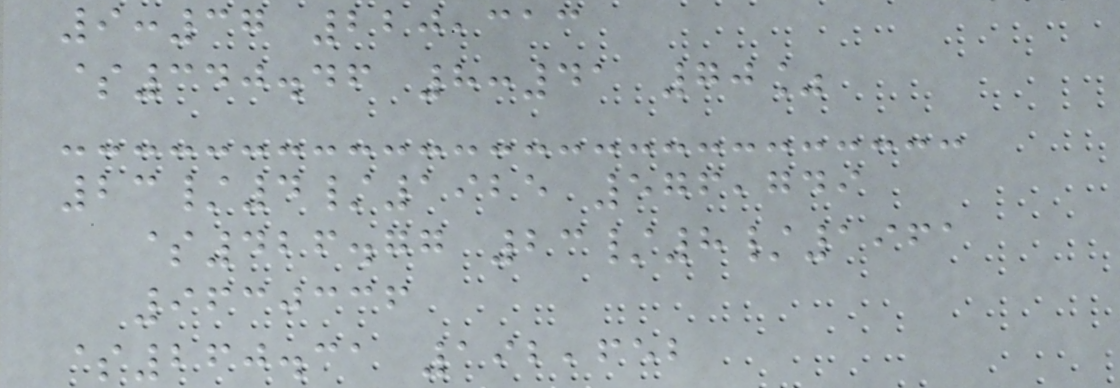9:37 220,313
$340.46 8:41 70%
23/4/1925 576,749
$426.77 23/8/1961
9630336
$260.31 192,652
